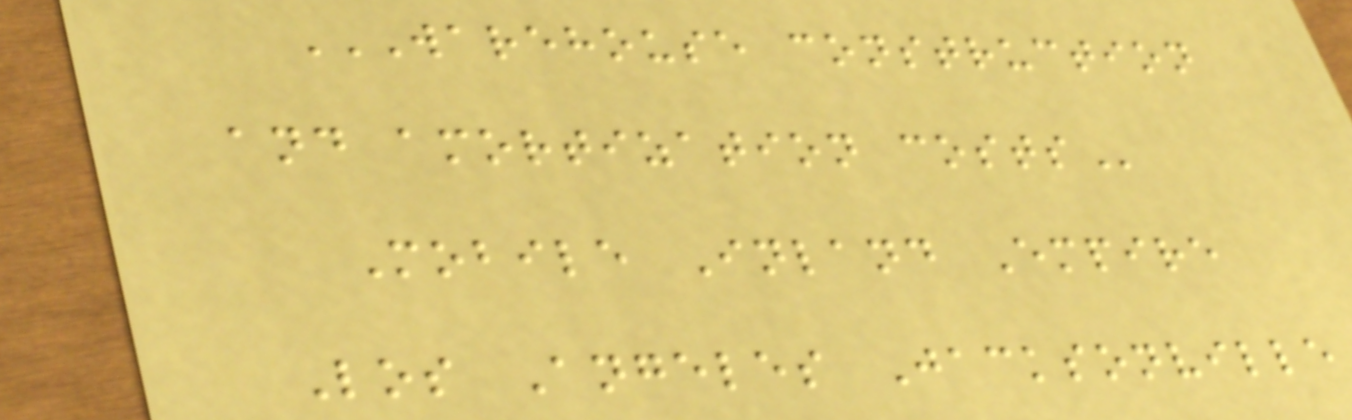WAREHOUSE CONSTRUCTION
AND AMORTIZATION COSTS
Mobile Inland Empire
Los Angeles Jacksonville
